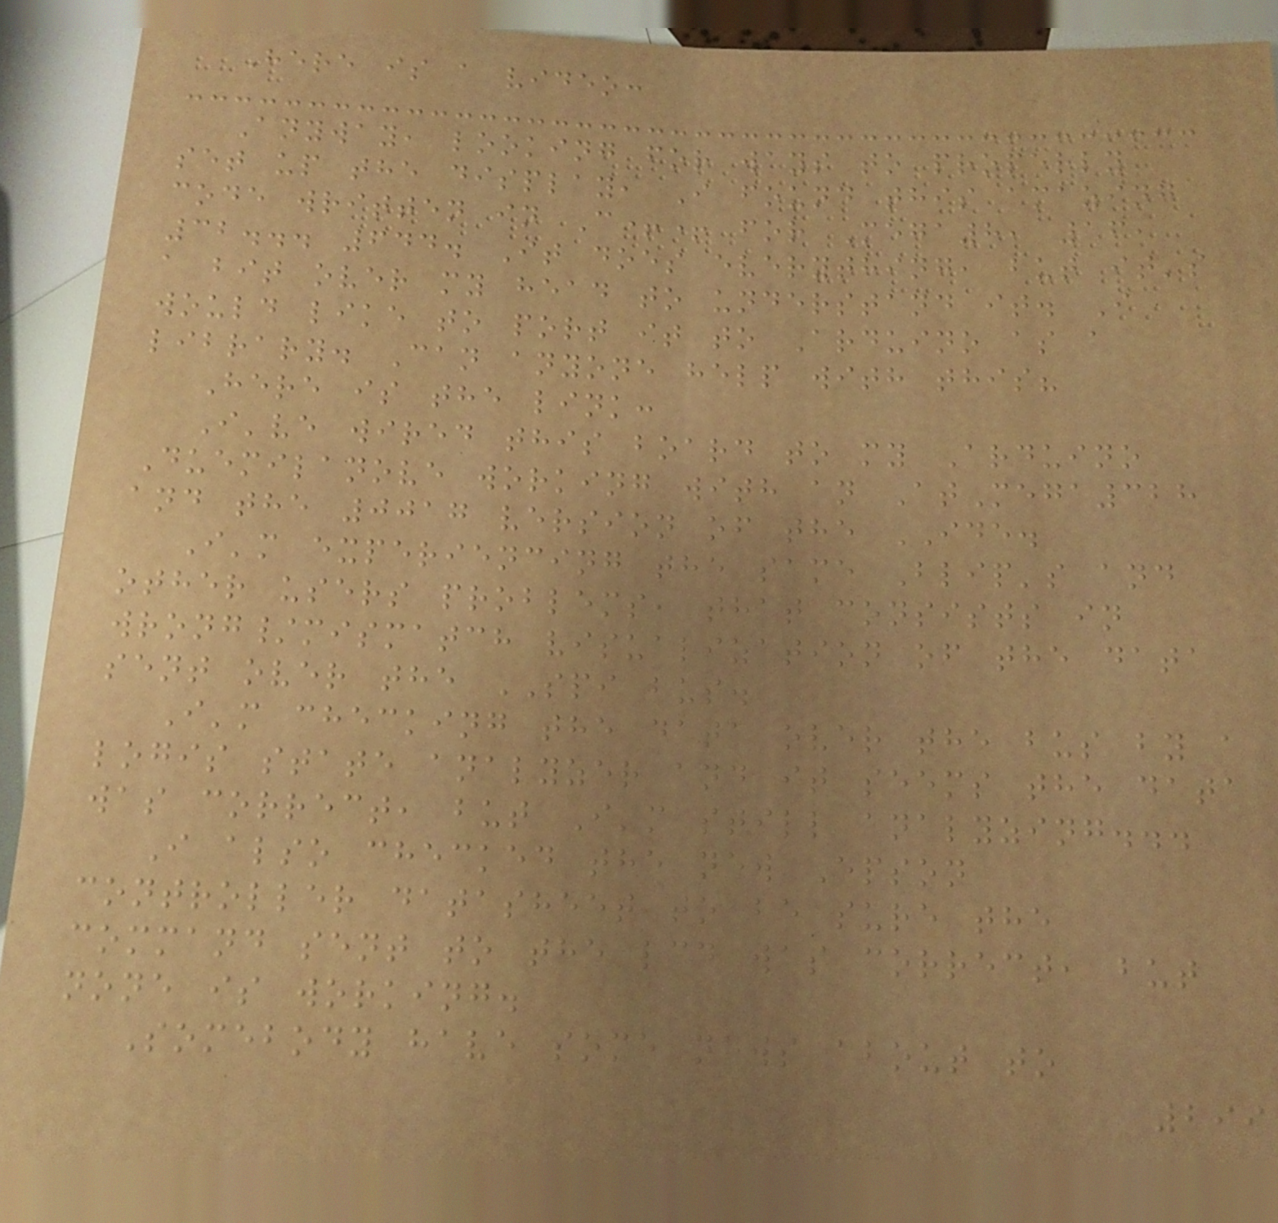Here is a video:
Anyway, looking for ways to properly
set up the display, I found this amazing
code written in C++ for Mega8, 16,
32... 644. It does everything, but it's
a bit over my head to understand it. I
would like to port it to Arduino as a
library. Can anyone help with this?
Here is the link:
I've wired this board to my Arduino
Duemilanove working with an AtMega328
and the 0017 version of the IDE.
I'm experiencing the same Blip's and
other users problems, that consists in
wrong/mismatch visualization of the data
sent over the SPI bus.
I'm checking the data over the bus by a
logis state analyzer and it seems the data
was correct, but I'm still analyzing...
I also checked the new Epson
controller datasheet to be sure the
command sent to the lcd was correct, but
none is working.
Somebody have some news about to
299
